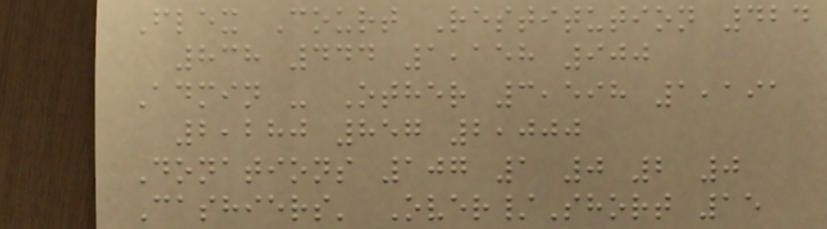Flex Court Restitution 424
838 444 1,158 900
Admin - Other 3,598 1,191
2,280 857 2,000
Donations 107 1 0 2 0
Cashiers' Over/Short 15
